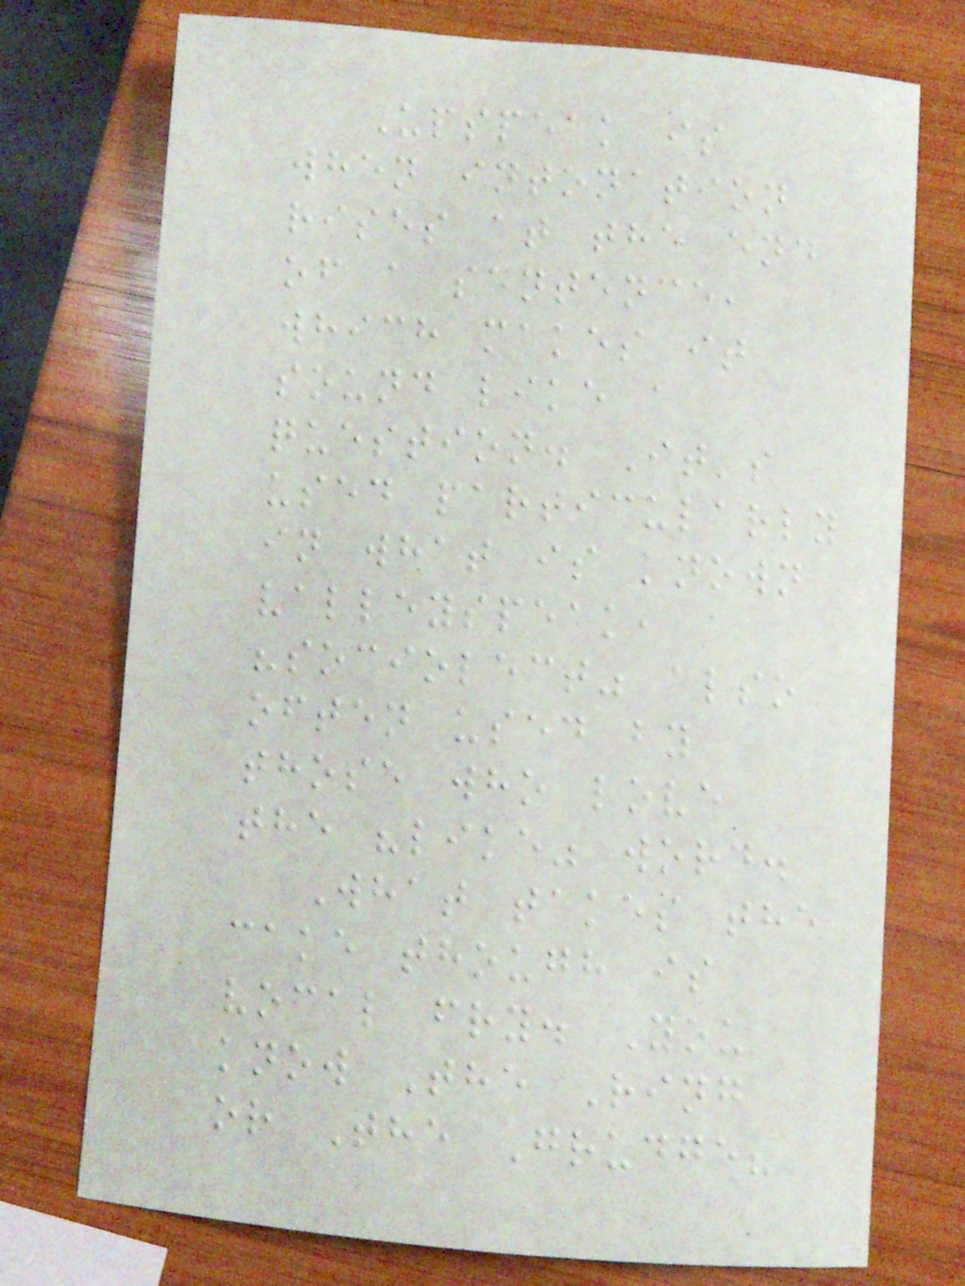Upspeak is
when intonation
rises at the end
of a sentence,
which makes it
sound like a
question. It's
used particularly
in what is known
valleyspeak, a
"sociolect" also
often used by
those who love
the "like" word.
What takes the
cake though is
vocal fry. You
know The Ring
or The Grudge?
